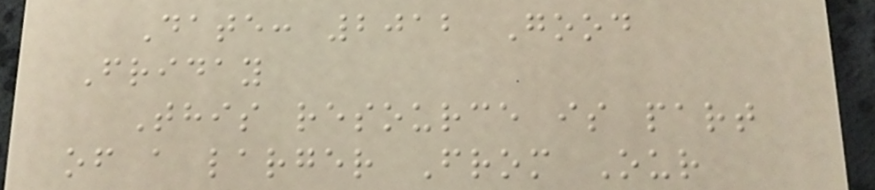Date: 2012 Good
Friday
This resource is part
of a larger From Our
